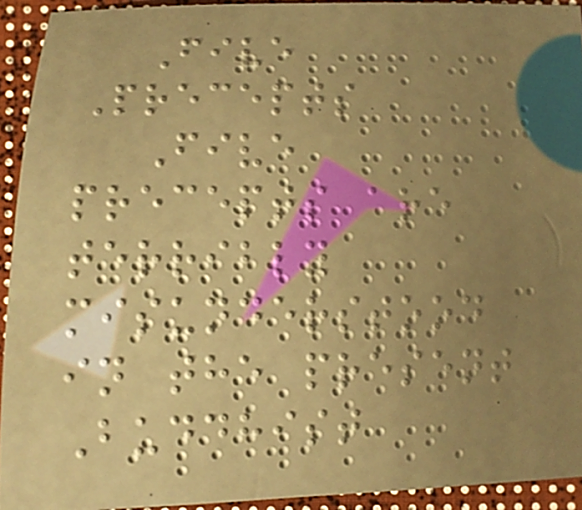Five
Precepts
Five
precepts are
terribly
misunderstood
in the present
Buddhist
